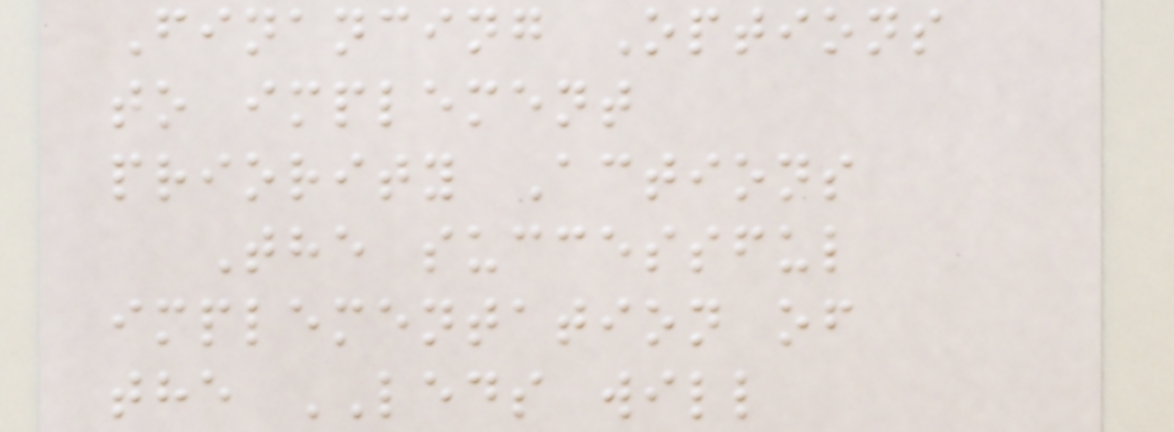Financing Options
to implement
priority Actions
The successful
implementation of
the LEDS will
